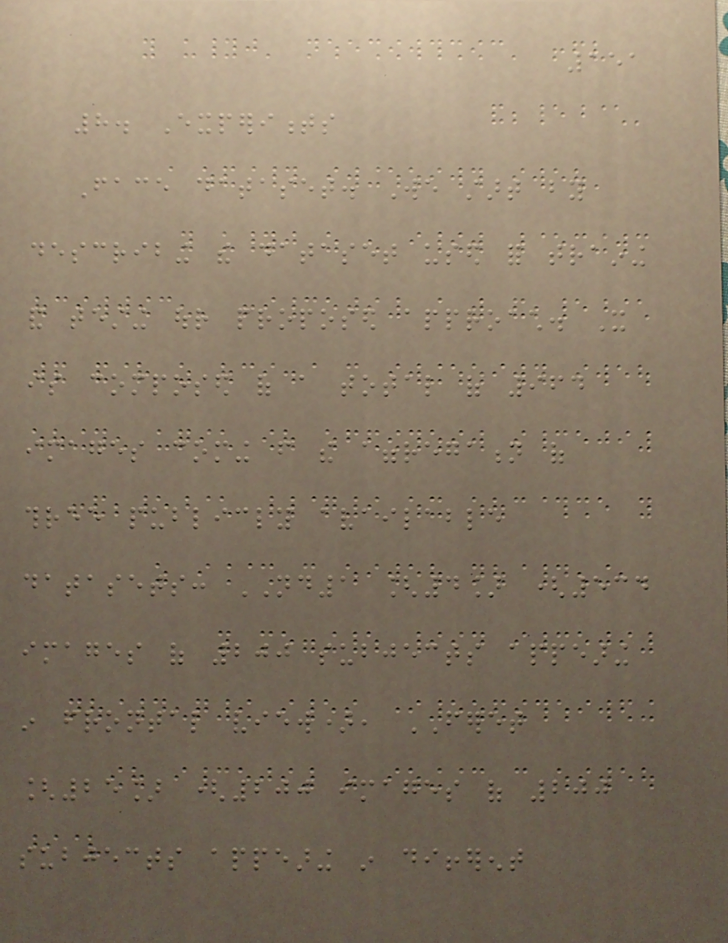151
8. Experiments
Face dataset. We start by
describing the dataset used for training
and testing our proposed approach. It
is composed of a total of 964
images coming from the aggregation of
three publicly available
datasets: ND1 [4] (534
images of 200 subjects appearing
in frontal view), FERET
[25] (200 images of 200
subjects appearing in different
